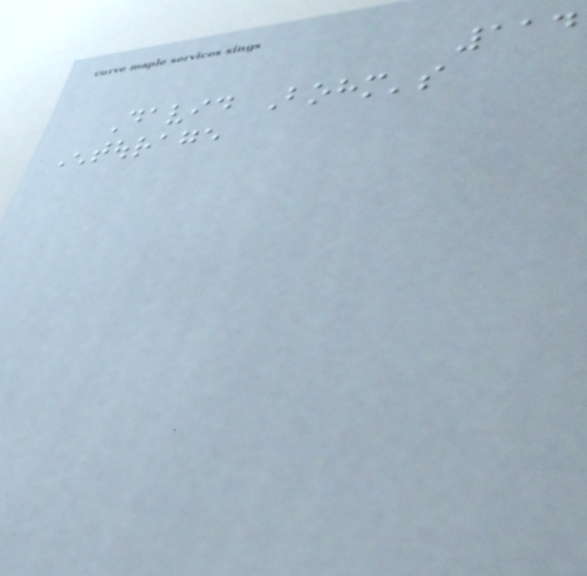114
David Bohm's
Entourage
